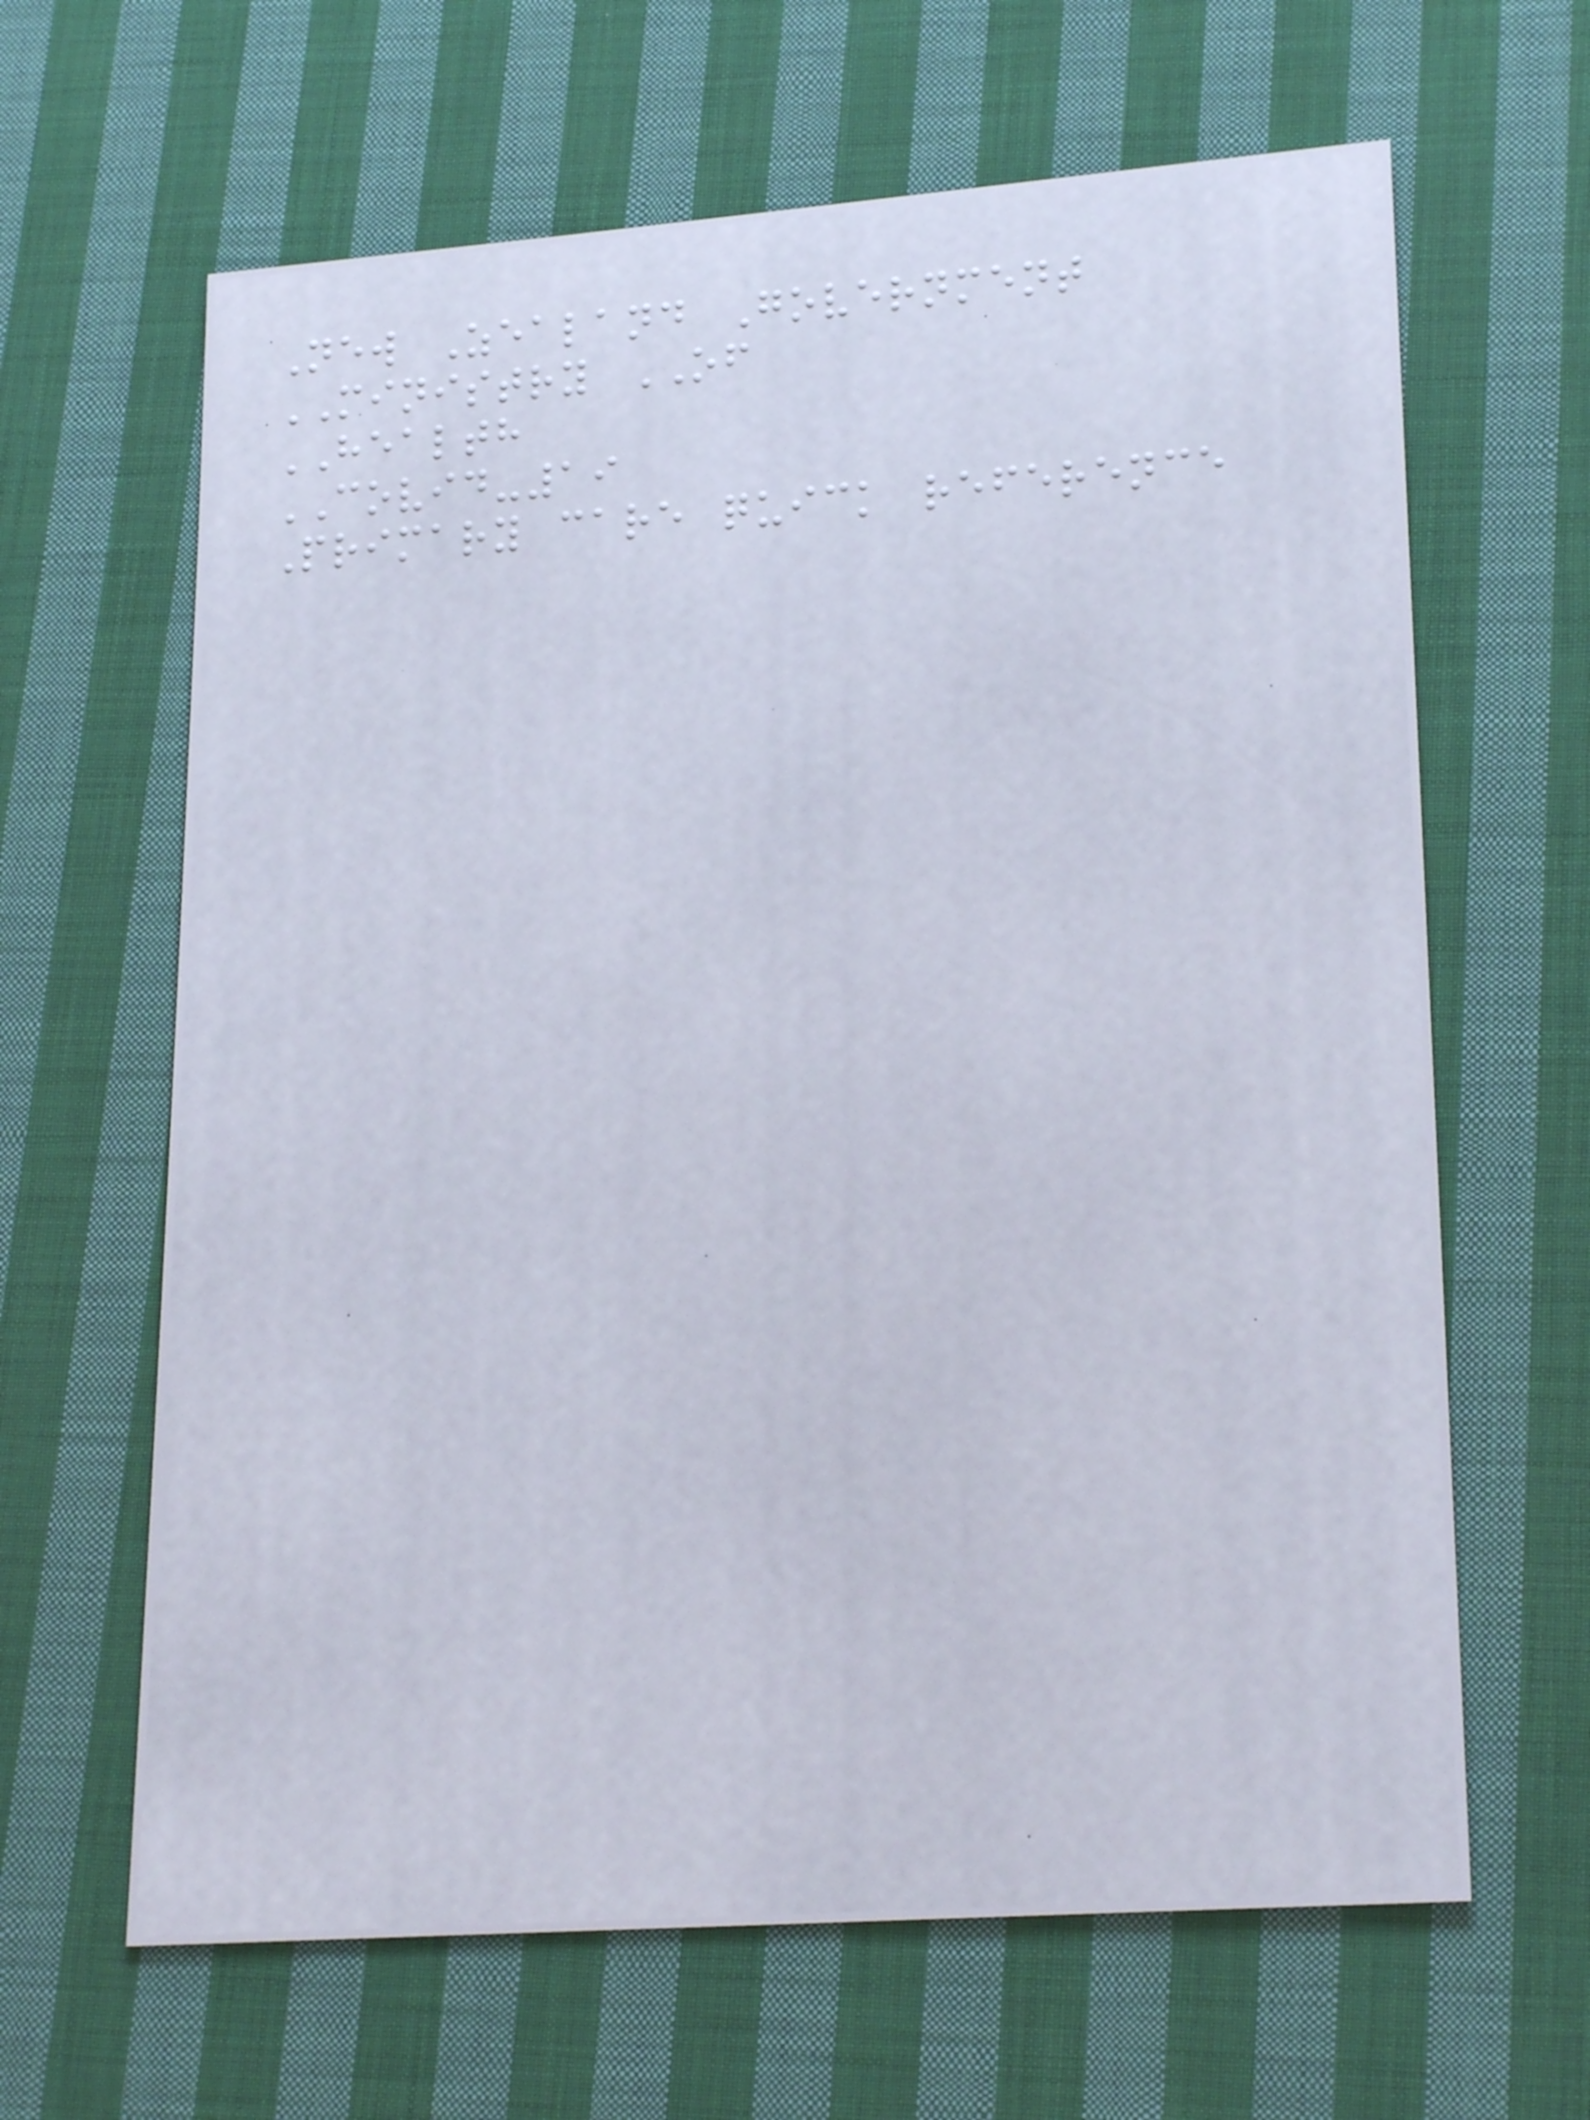New Zealand Government
MINISTRY OF
HEALTH
COVID-19
Primary care quick reference
